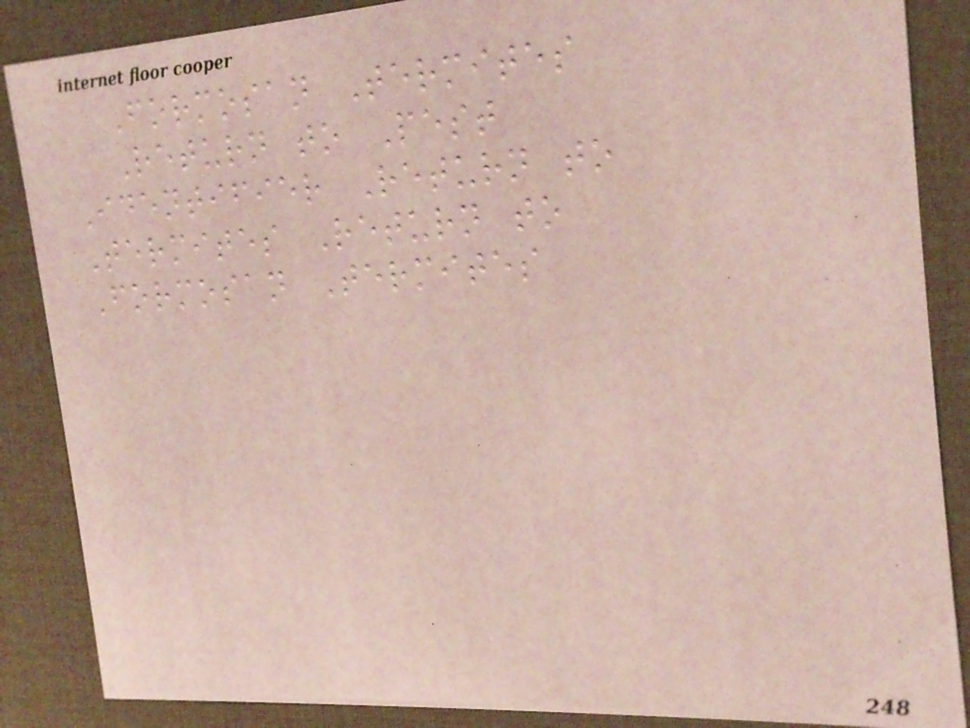Formosan Termites
Return to Pest
Identifier Return to
Termites Return to
Formosan Termites
